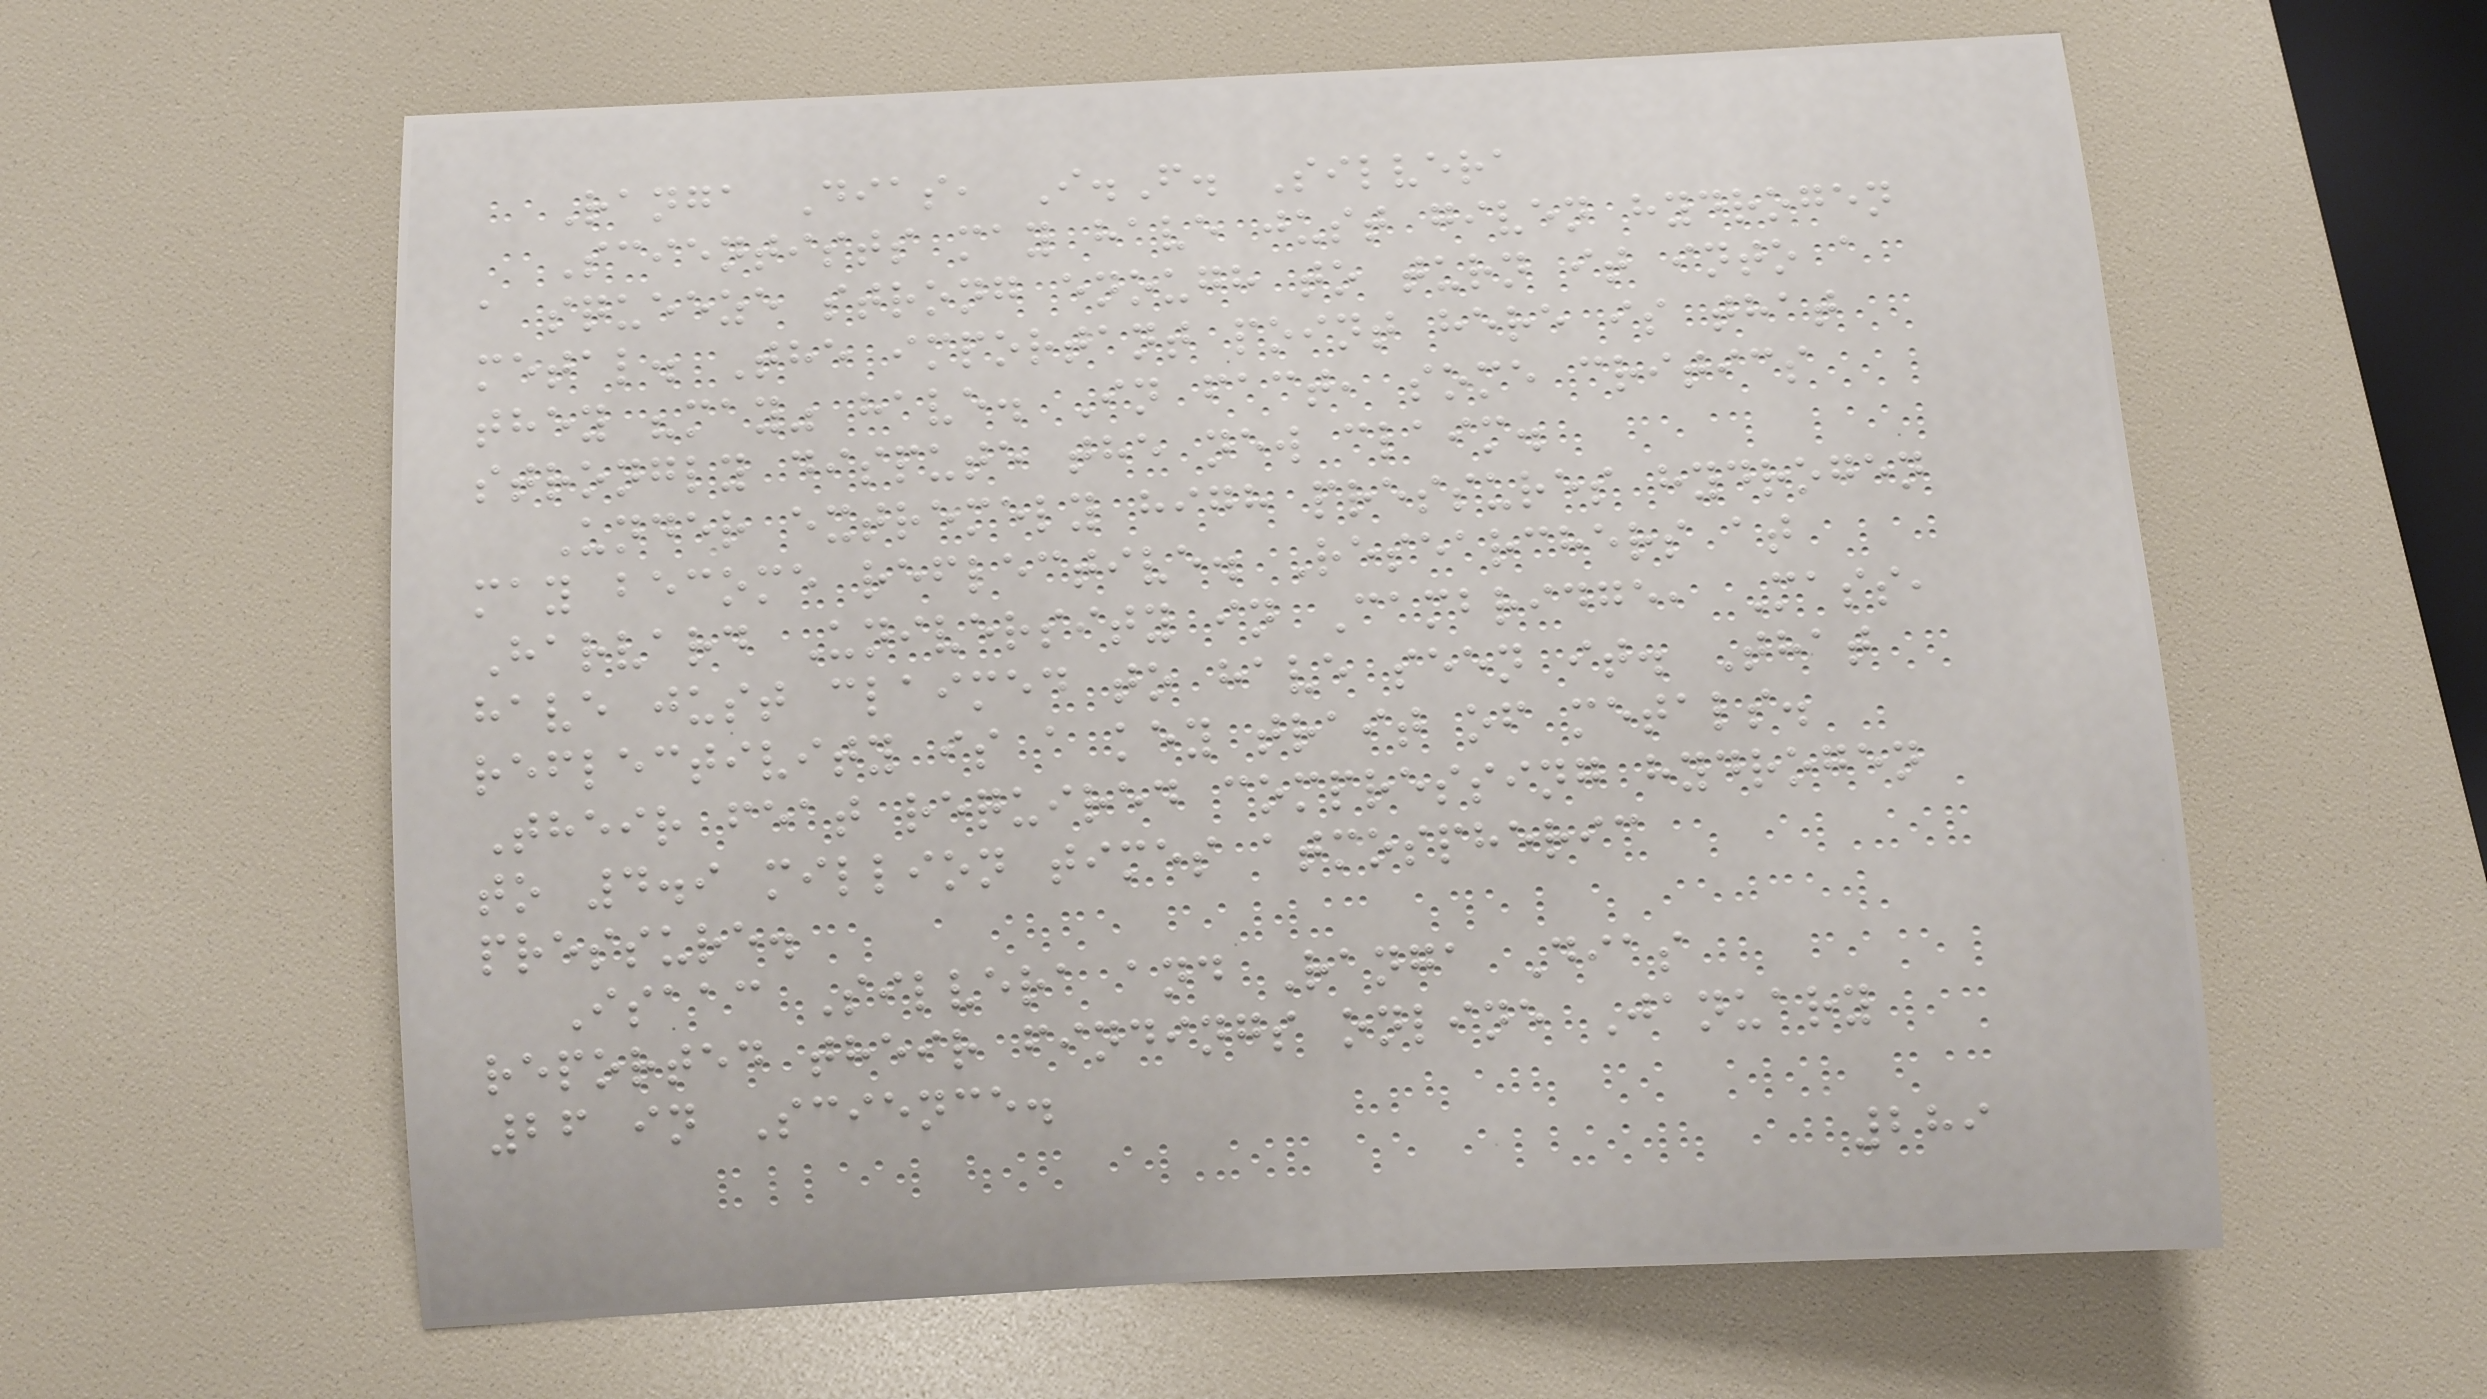Ranga Dias, I.F. Silvera
Scientists may have just given hydrogen
a squeeze strong enough to turn it into a
metal. The important point here is that
they "may" have. In fact, some critics
strongly dispute the new claim.
Under extremely high pressures hydrogen
may become reflective. Researchers at
Harvard University in Cambridge, Mass,
have just claimed to have seen it. That
reflectivity is a key trait of metals.
Their feat required compressing hydrogen
to 4.9 million times atmospheric
pressure.
Isaac Silvera and Ranga Dias
reported their findings online January
26 in Science.
289
